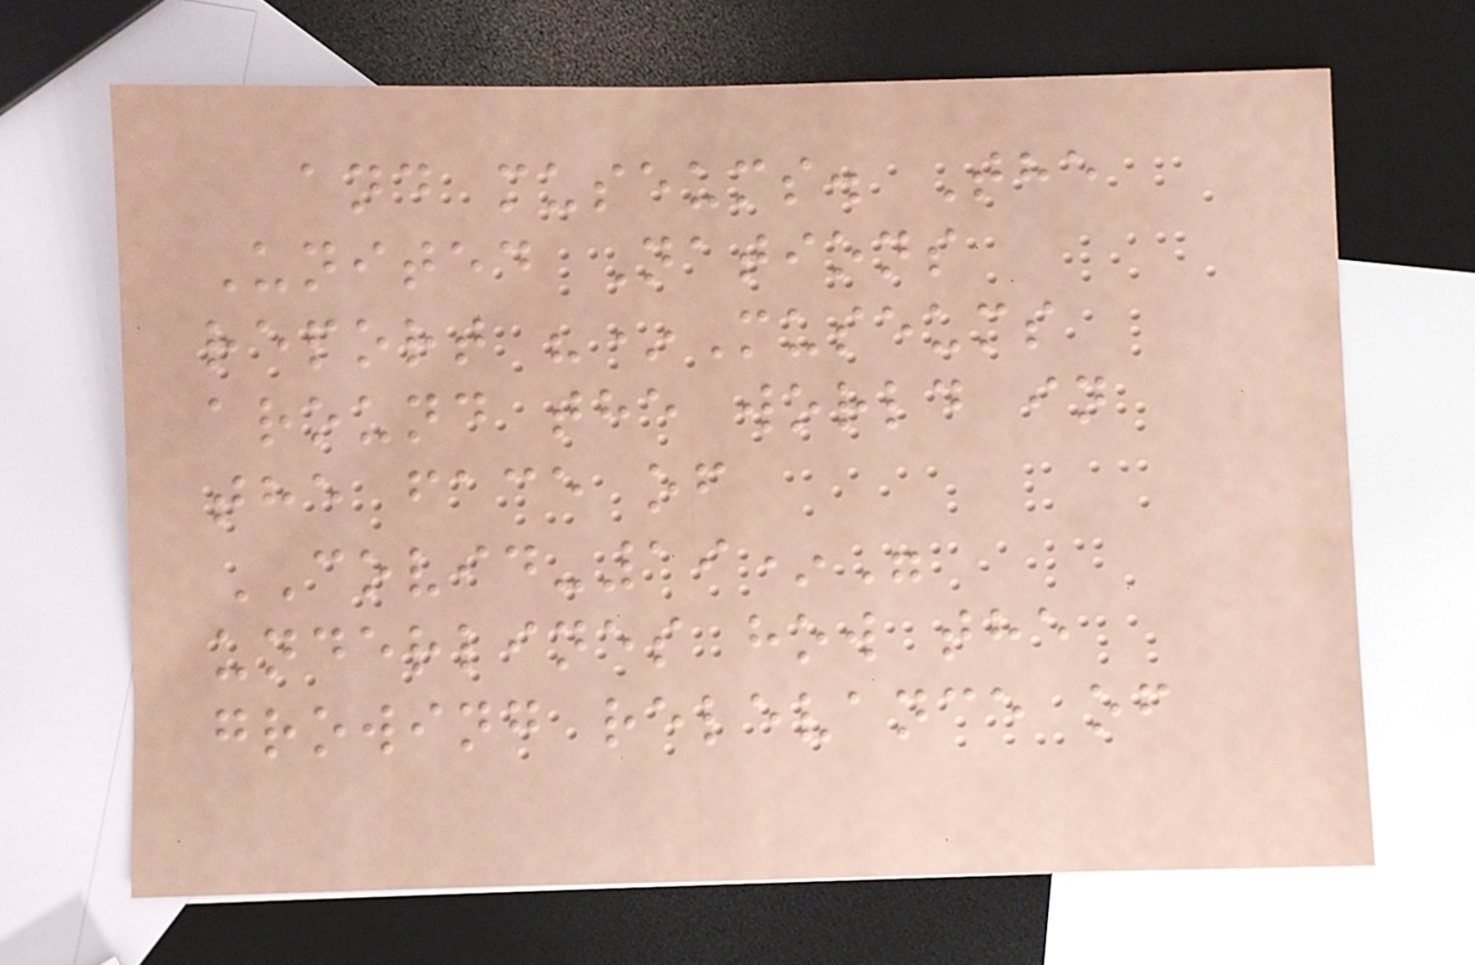and museums. The
United Nations
report "*Museums
around the world in
the face of
COVID-19*"
underlines how the
growing relevance of
